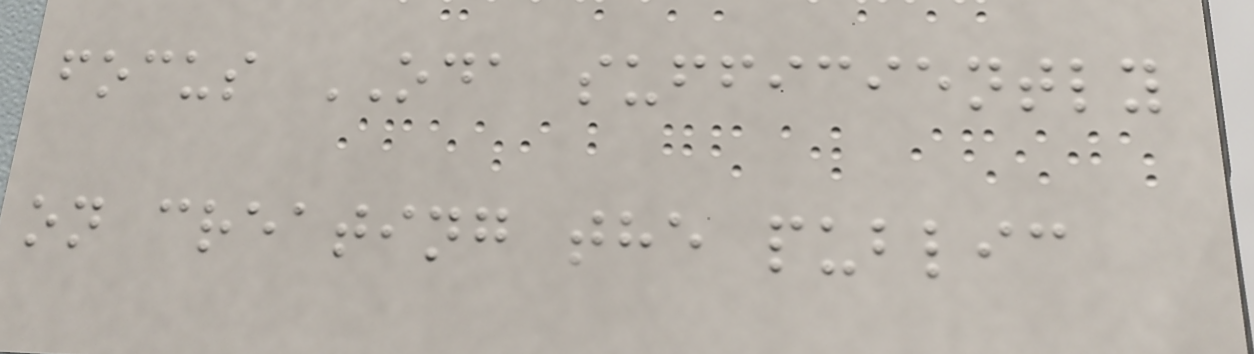focus ODA sufficiently
on creating the public
